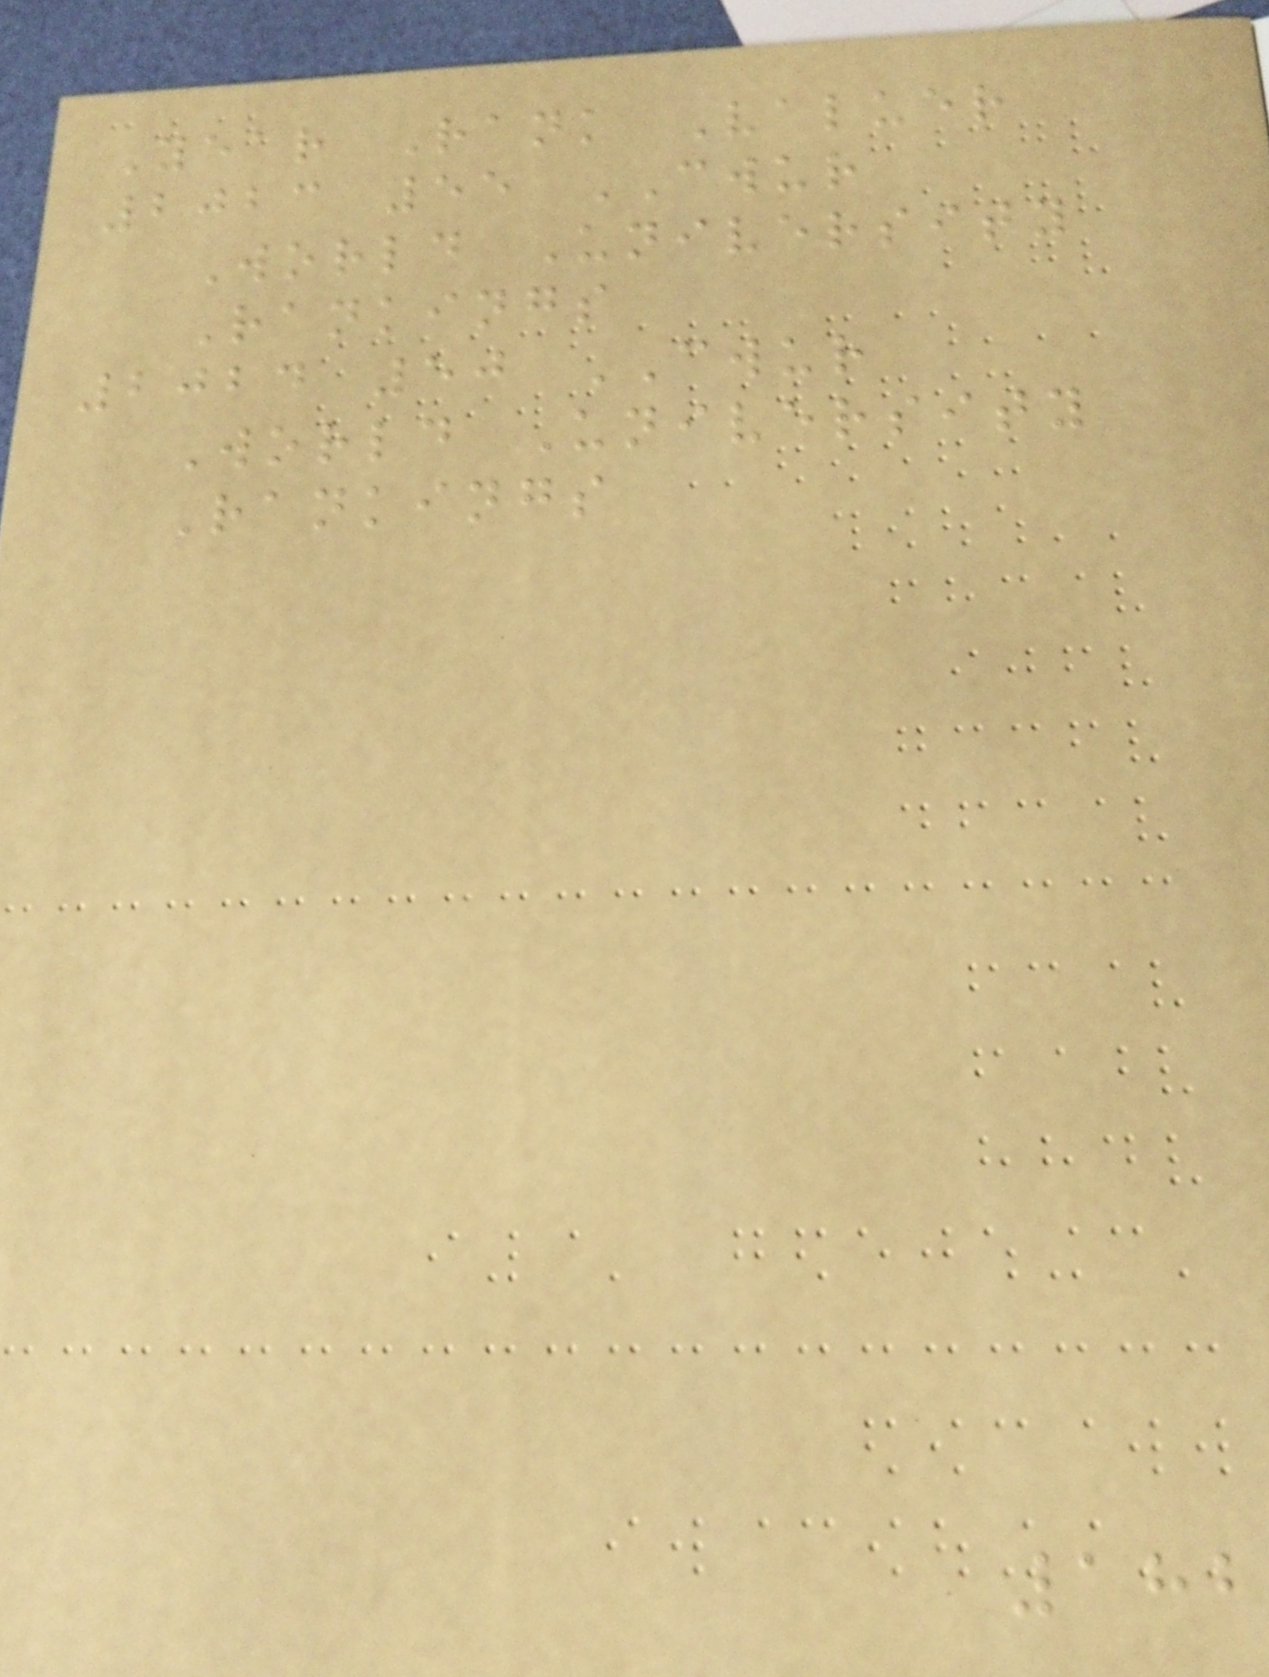Year Rank Valuer
2023 55 CWUR
World University
Rankings
2024 50 CWUR
World University
Rankings
182
